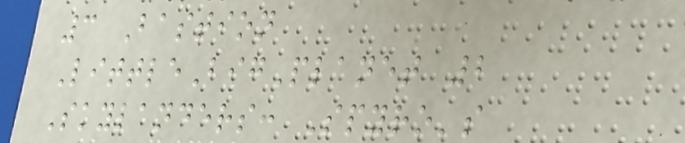3 Bastion
LittleBigPlanet 2
Skylanders: Spyro's
